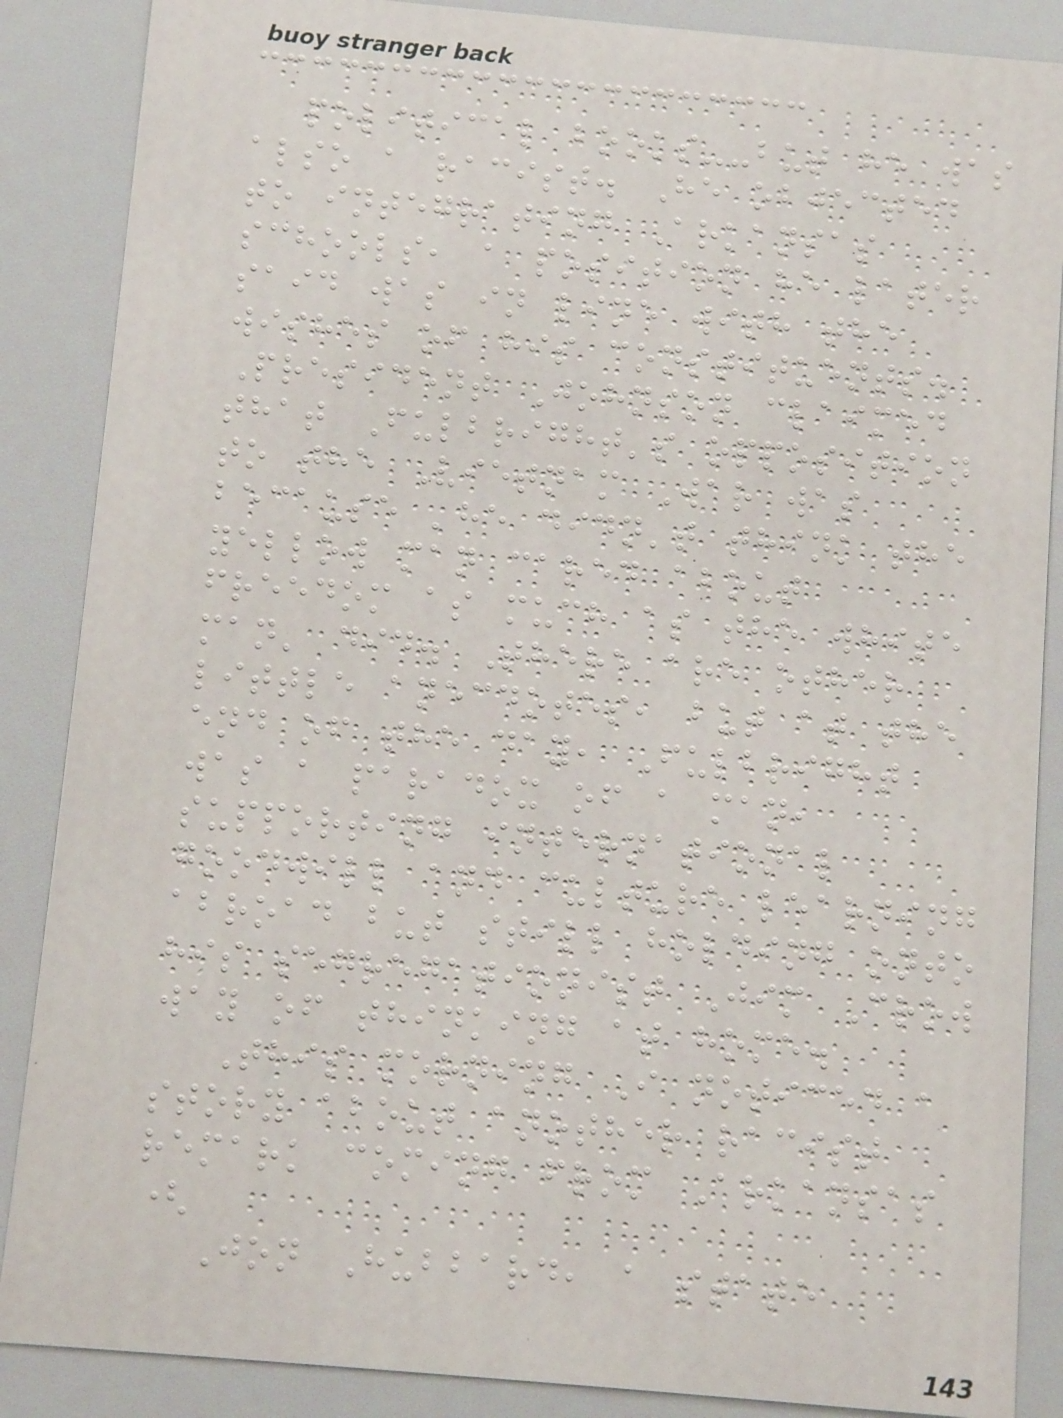political books--but he was
also a racist. He objected
to integrating Arkansas
schools, a position he later
said was in line with the
wishes of his constituents.
President Johnson claimed
that Fulbright's opposition
to the Vietnam War was
because 'he didn't think the
yellow man cared about
freedom as much as the white
man' did. There are other
little anecdotes, but at the
end of the day, Fulbright
was a paradox of a man,
supporting international
goodwill and culture learning
abroad but still holding onto
his segregationist Jim Crow
way of thinking at home.
This morning I noticed a
story about another racist
remark coming from Arkansas
(
Jon Hubbard, a state
